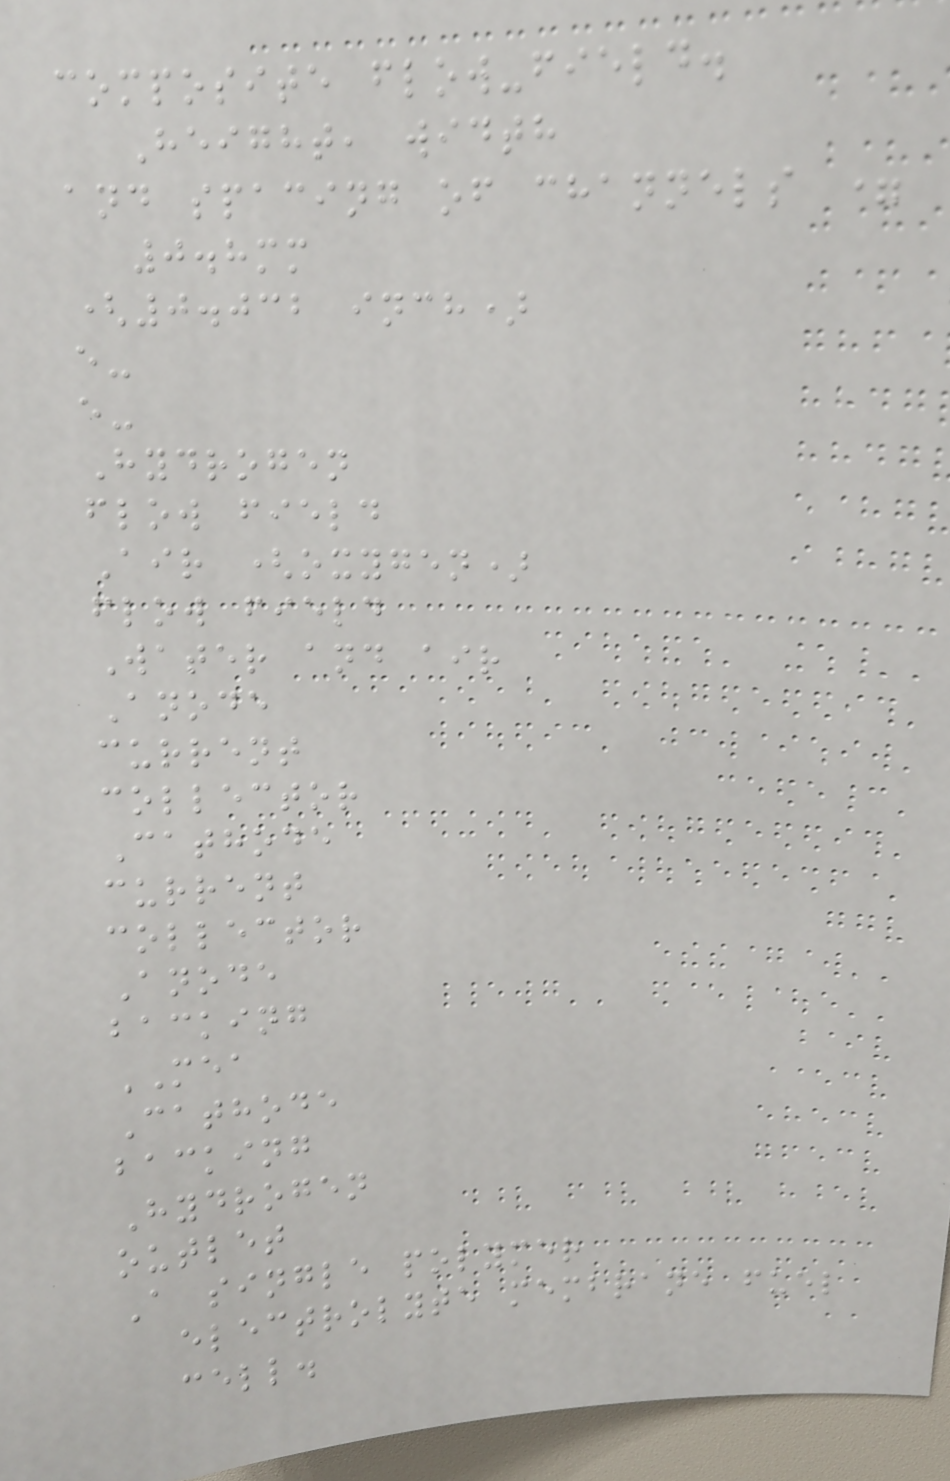composite flow-field.
Height, width
and spacing of channels =
0.8mm
(0.032 inch)
e-
e-
Hydrogen
flow field
Air (oxygen)
flow field
Water and air
Anode
current
collector
Cathode
current
collector
Anode
backing
MEA
Cathode
backing
Hydrogen
outlet
A single polymer
electrolyte membrane fuel
cell.
